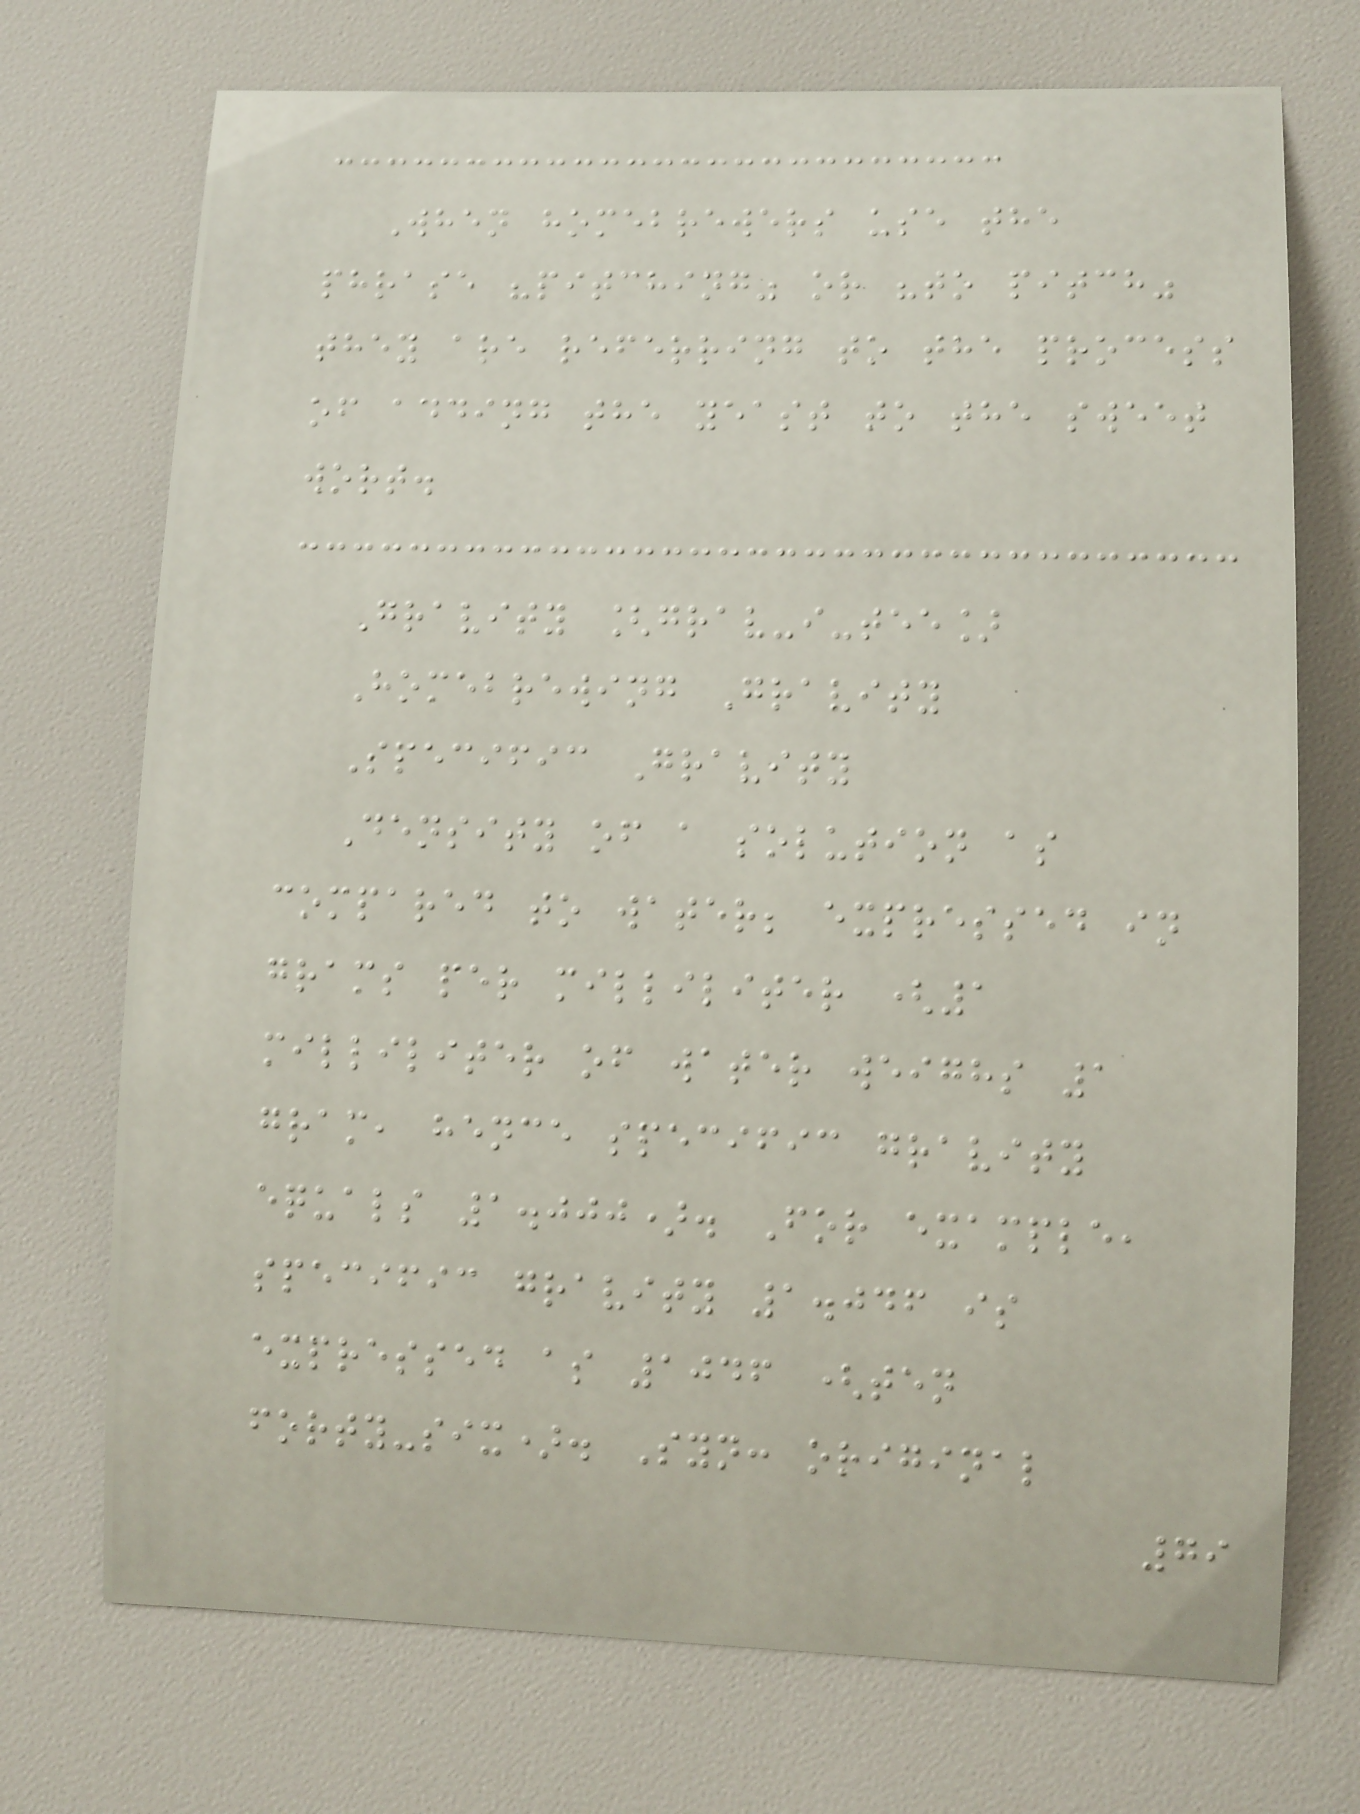When homebrewers use the
phrase "pitching" or "to pitch"
they are referring to the process
of adding the yeast to the sweet
wort.
Gravity [grav-i-tee]
Homebrewing Gravity
Specific Gravity
Density of a solution as
compared to water; expressed in
grams per milliliter (1
milliliter of water weighs 1
gram, hence specific gravity
equals 1.000). For example,
specific gravity 1.046 is
expressed as 1046 (ten
forty-six). Syn: original
79
